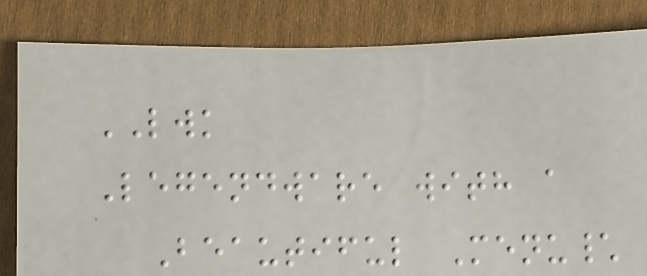LWK
Legendware with a
Beautiful Menu\
